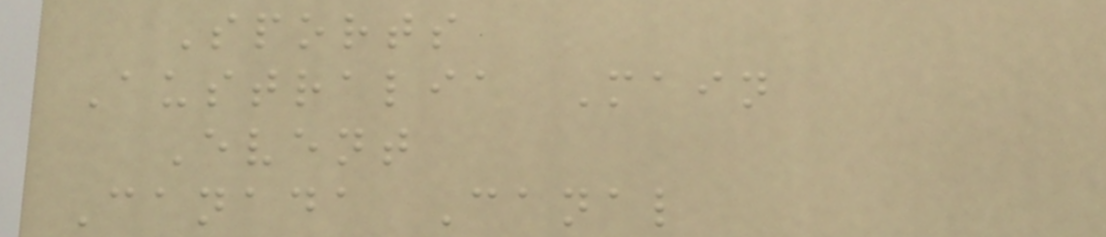Sports
Australia Main
Event
Canada Canal
